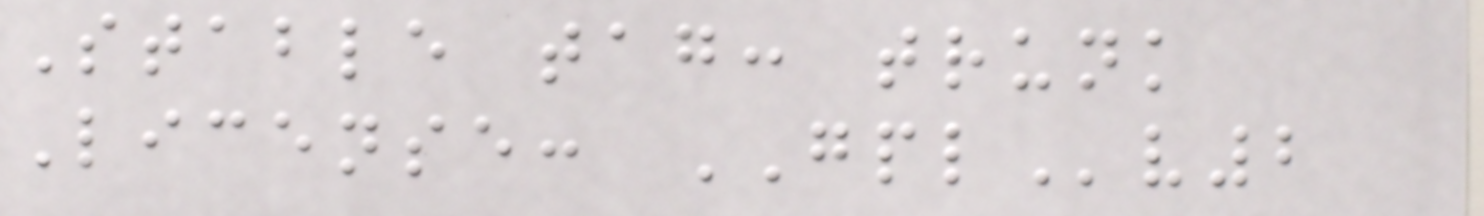Stable tag: trunk
License: GPLv2
